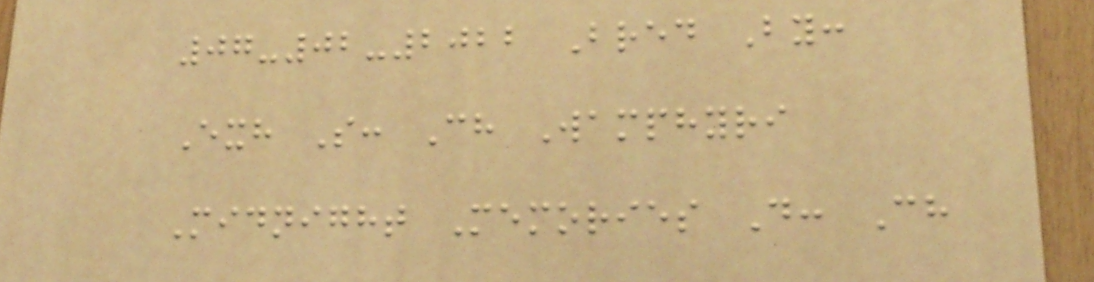07-02-2022 Bred By:
Exh S: Ch Wamphyri
Midnight Memories D: Ch
